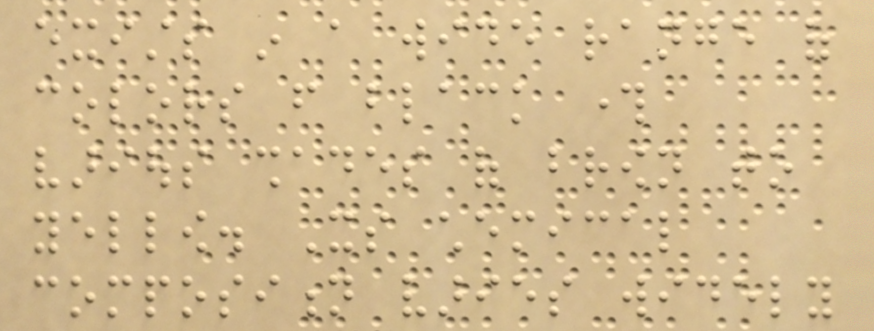exists in a wide range of
colors from black through
various shades of brown to
yellow. Its chemical
composition varies widely
